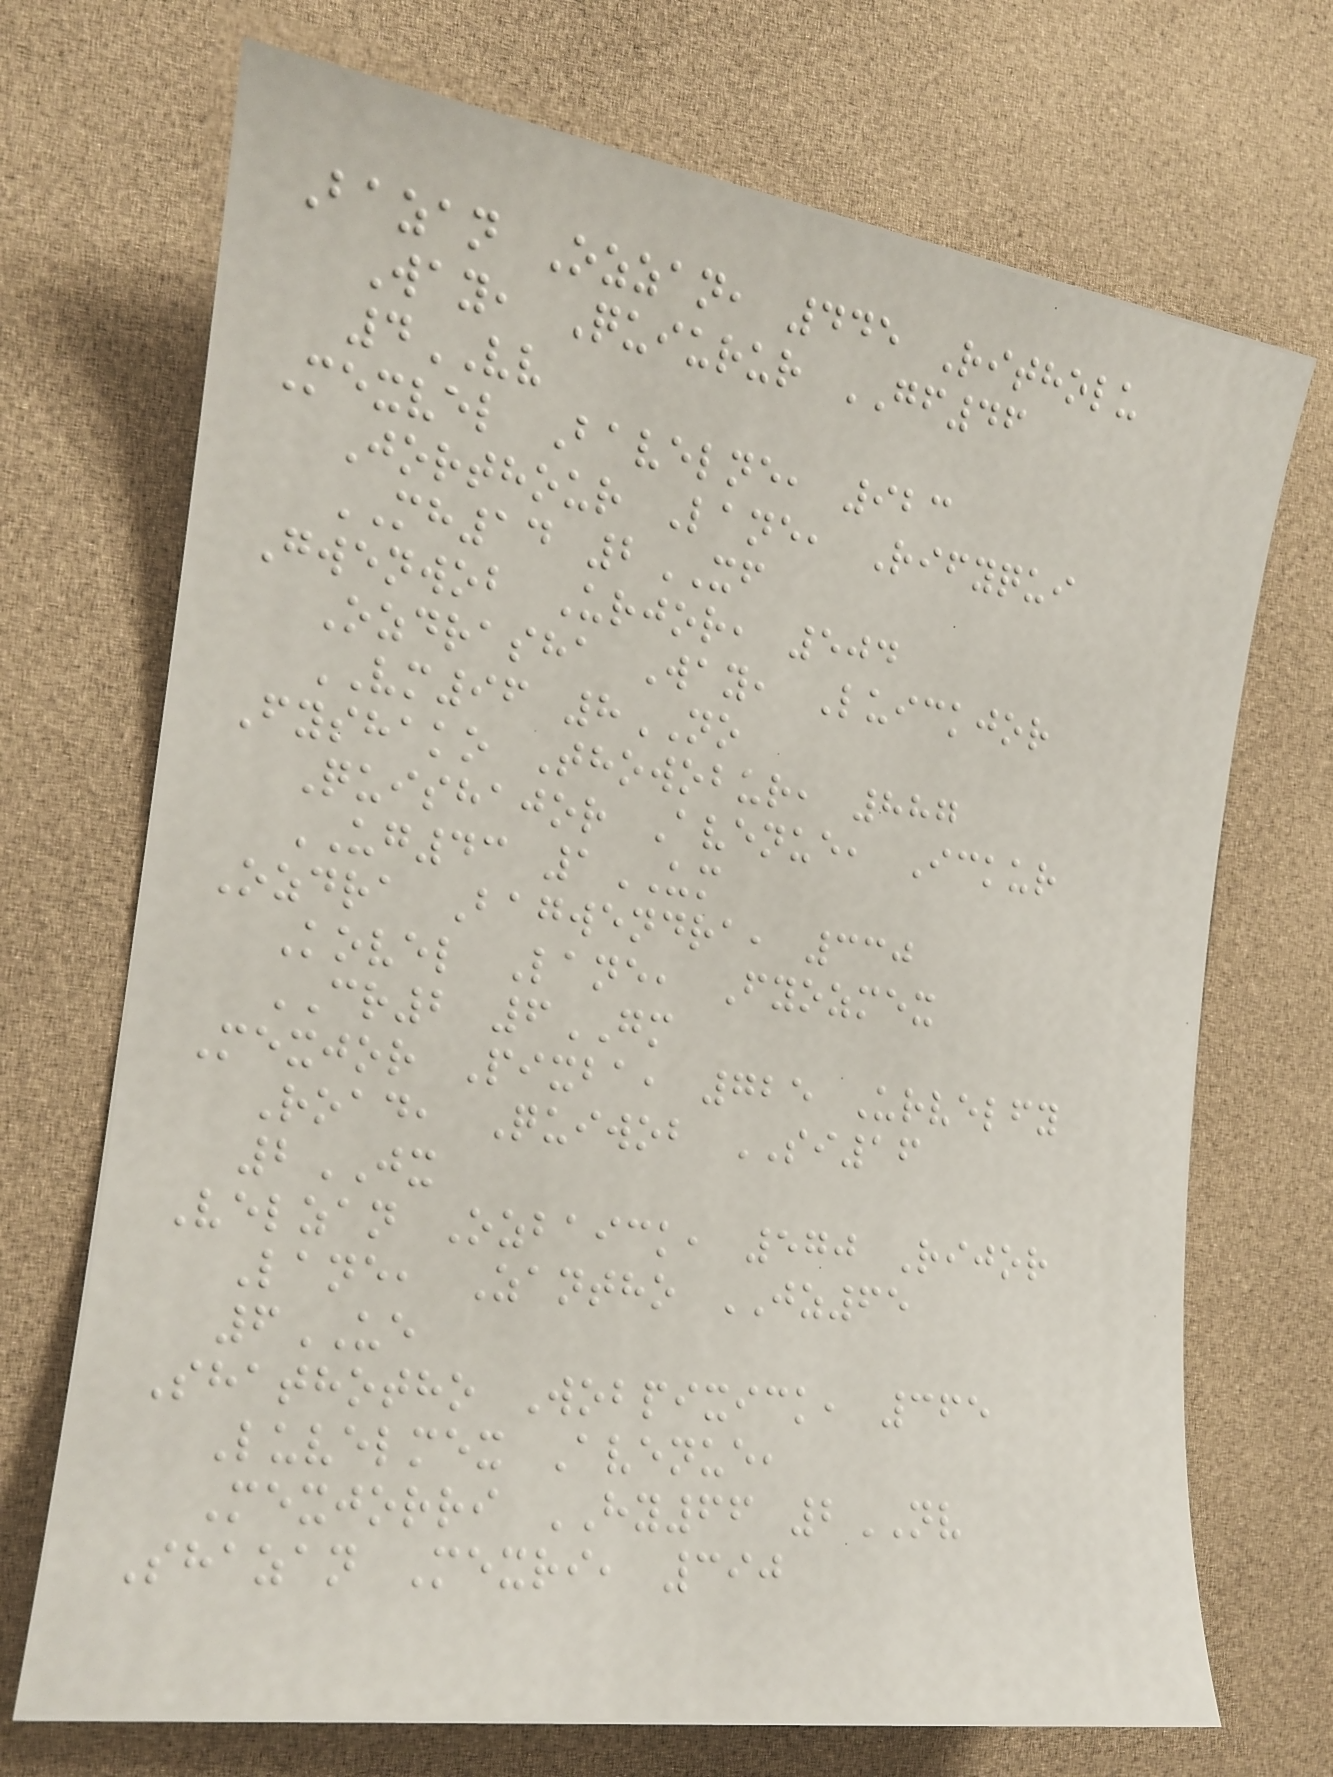Bazan Ozzan, 445 Ritholu
Way, Quiurur GF46
4VV
Mexvel Bavelne, 923
Jorthour Lane, Rifyqui
MH14 2XF
Gwenwob Urjor, 504
Ozdrasha Way, Luickjor
VM96 8NO
Fyshako Thowobur, 887
Quishajor Avenue, Ickur
UG43 1UM
Ozdra Bagwendra, 330
Kovel Lane, Fyozmex
CR2 6GM
Mexjor Pixba, 725 Urvelfy
Road, Quiwob SI16
2JX
Velzan Ozbaick, 570 Rijor
Lane, Zantho JZ65
6UE
Shathotho Wobpixick, 365
Luvelmex Avenue,
Mexjorri HY66 2NV
Shazan Mexri, 390
